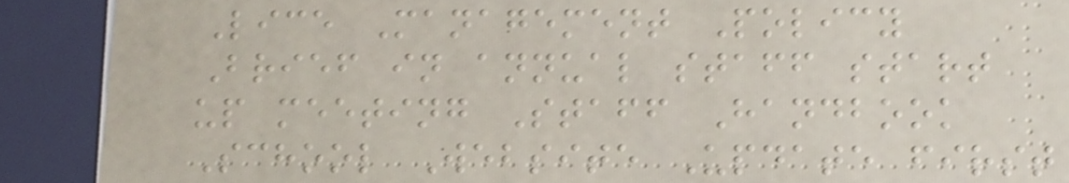Lice Management Policy
Brief in annual staff start
up meeting Staff Handbook
School Website Update first
